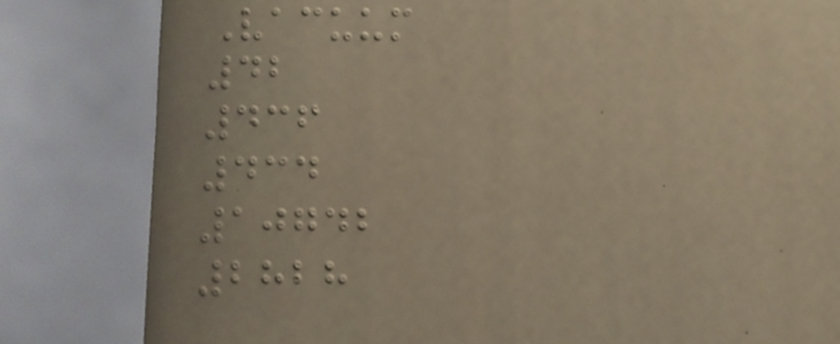Vacuum
42
436
434
10742
2828
